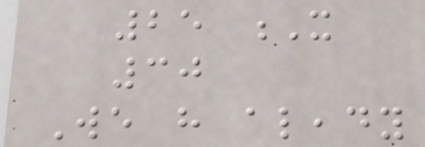25 X
30
We have aleady
